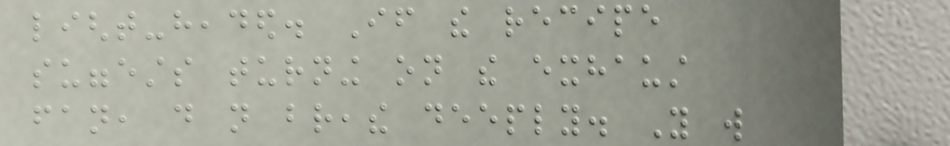light-headed. If the recipe
suggests turning on the exhaust
fan, do not breathe deeply. You will
